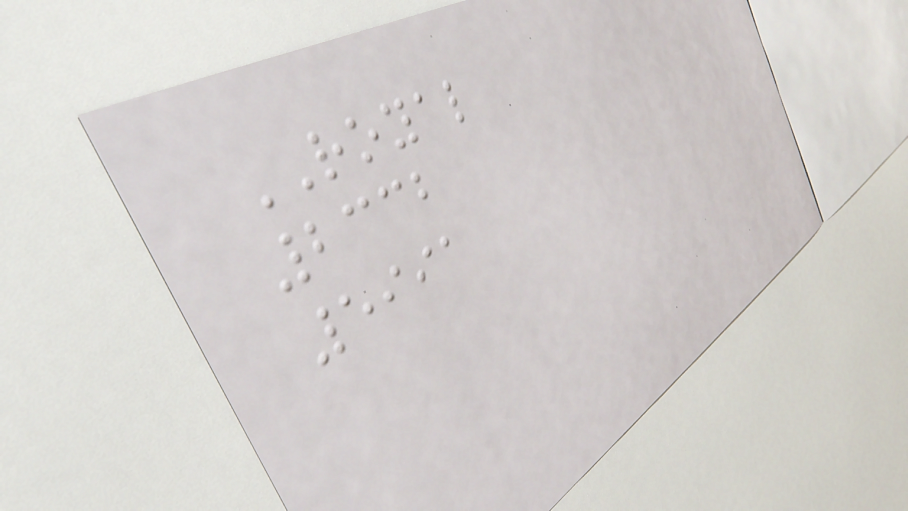ROYAL
2332
5991
